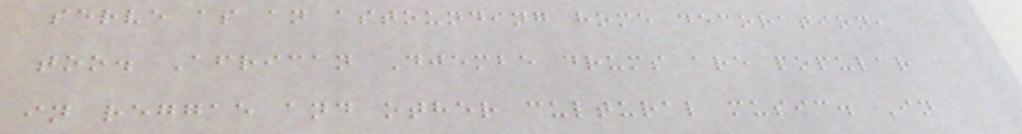serve as an astounding home decoration,
too. African Djembe drums are popular
in reggae and other cultural music. In
